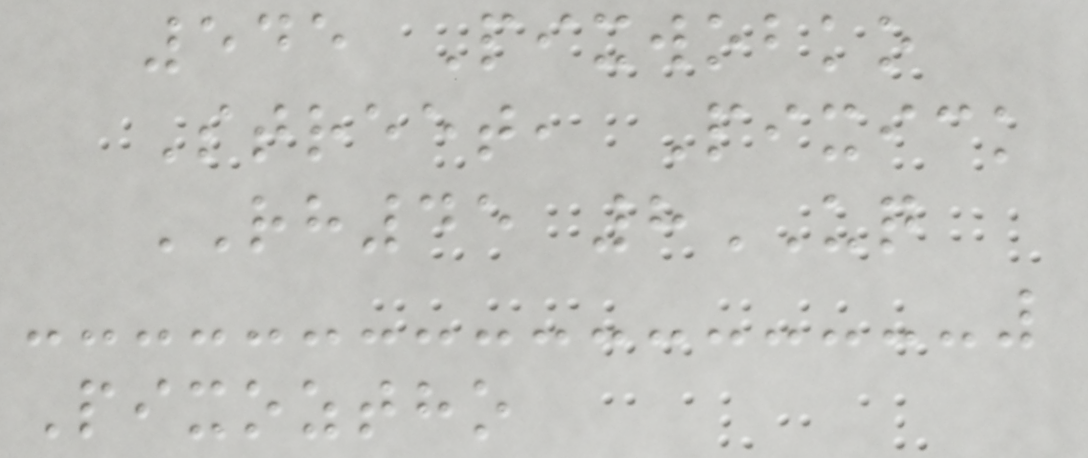545 Pixwobko
Street, Pixick
RH45 8UQ
Pixoztho
